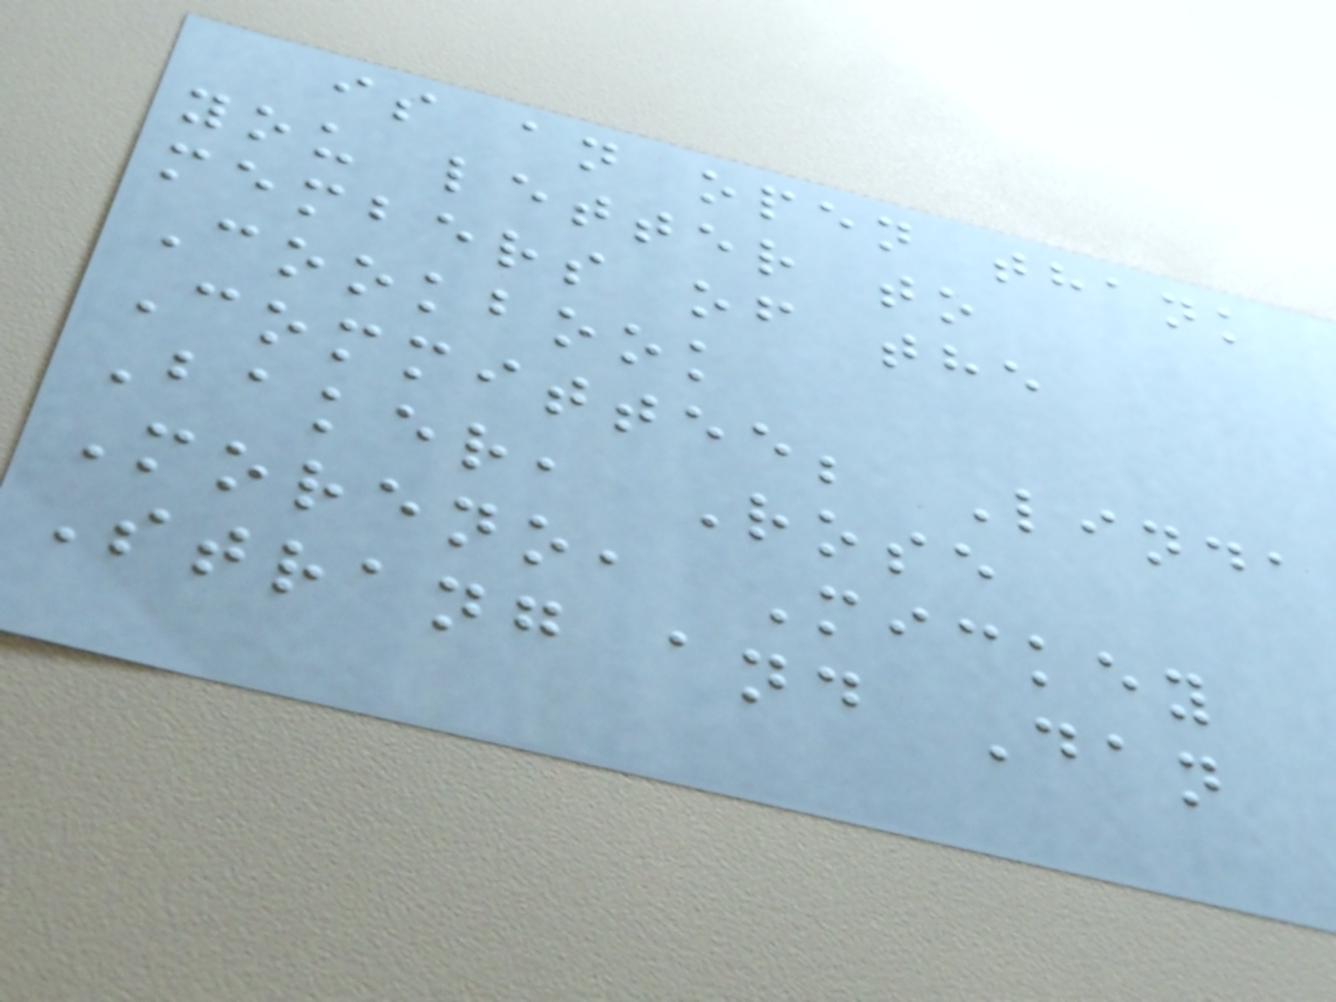is an open thank
you letter to
members of the
Cookbook
Committee; Linda
Baker, Rose
Moreno, Mickey
Strang and Dan
